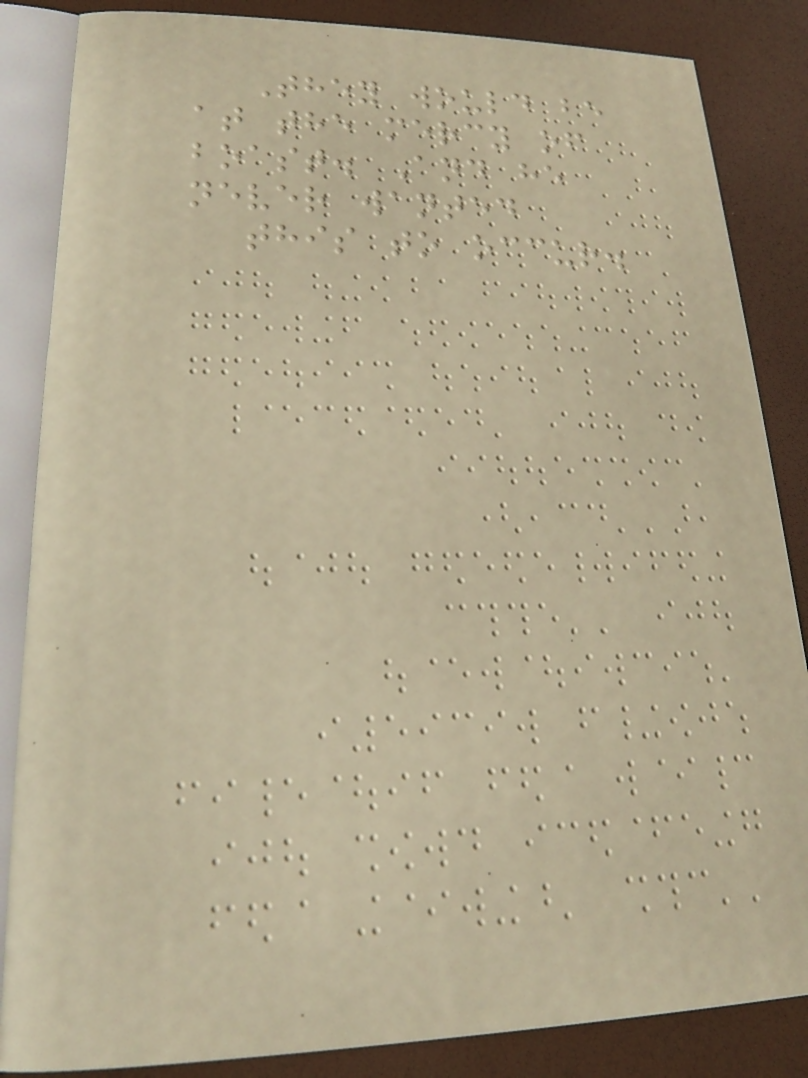They would be
at the mercy of
boast. And he
never wanted
this to occur.
